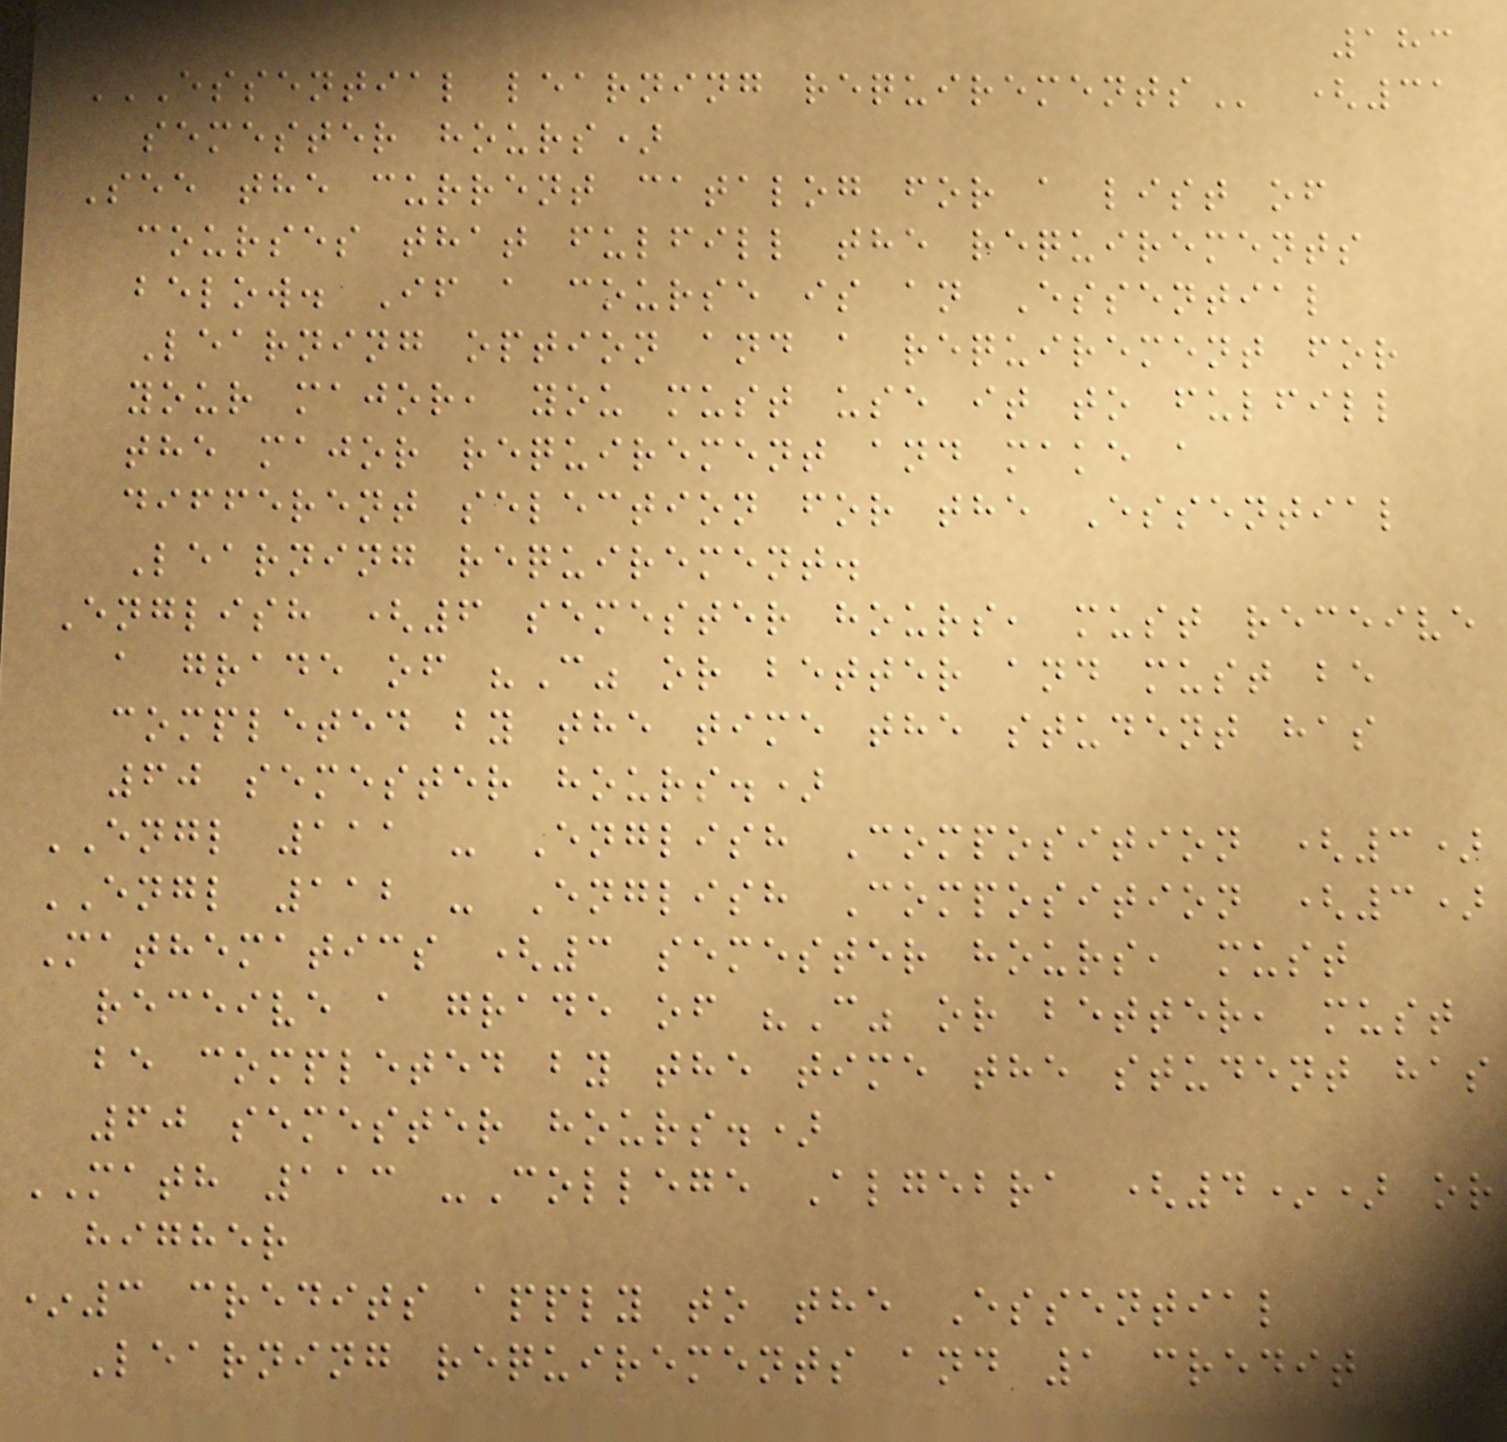183
ESSENTIAL LEARNING REQUIREMENTS (31
semester hours)
See the current catalog for a list of
courses that fulfill the requirements
below. If a course is an Essential
Learning option and a requirement for
your major, you must use it to fulfill
the major requirement and make a
different selection for the Essential
Learning requirement.
English (6 semester hours, must receive
a grade of "C" or better and must be
completed by the time the student has
60 semester hours.)
ENGL 111 - English Composition (3)
ENGL 112 - English Composition (3)
Mathematics (3 semester hours, must
receive a grade of "C" or better, must
be completed by the time the student has
60 semester hours.)
MATH 113 -College Algebra (4*) or
higher
*3 credits apply to the Essential
Learning requirements and 1 credit
